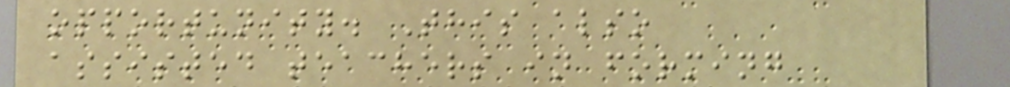opportunity. This also
assisted teachers in forming
